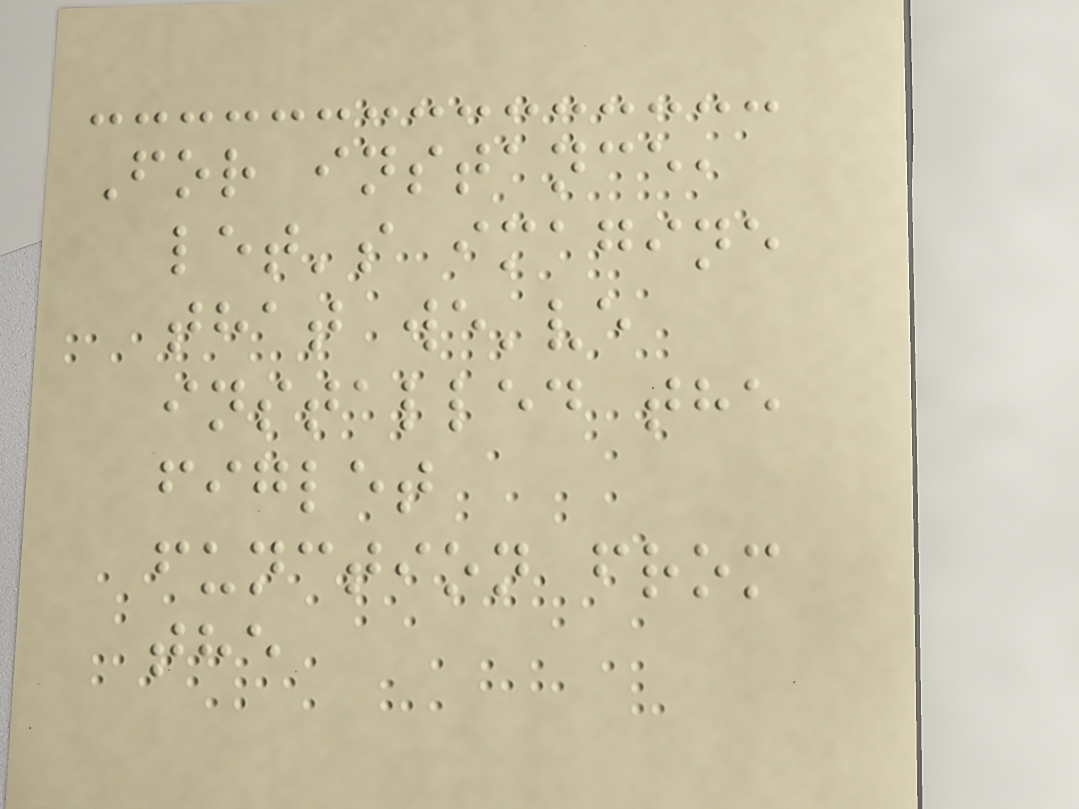For instance,
let's imagine
that we've
installed the
figlet
function from
the
